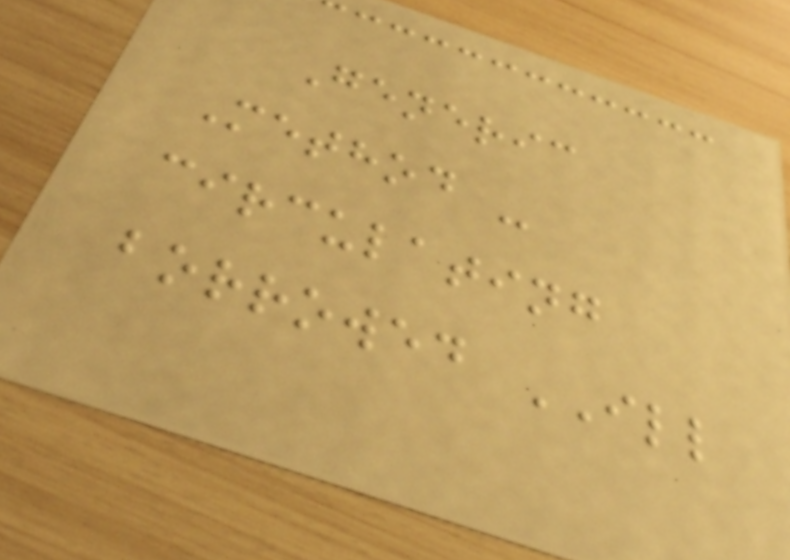Generic
Method -
circulating
borrowed ILL
